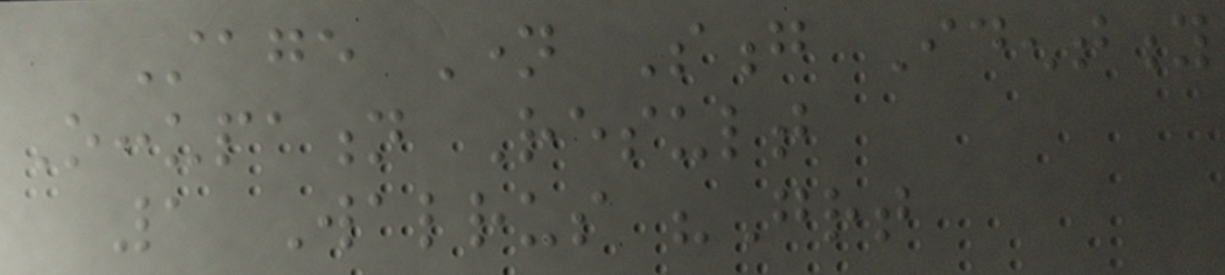Stage Name Song Identity
Occupation Result
1 Walrus "Great
